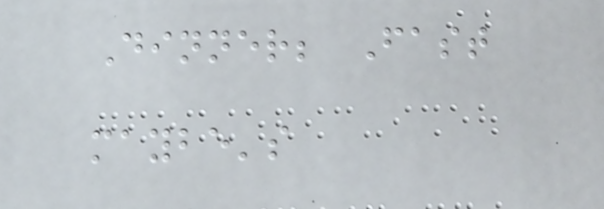Dinner; Fast
maybe's
